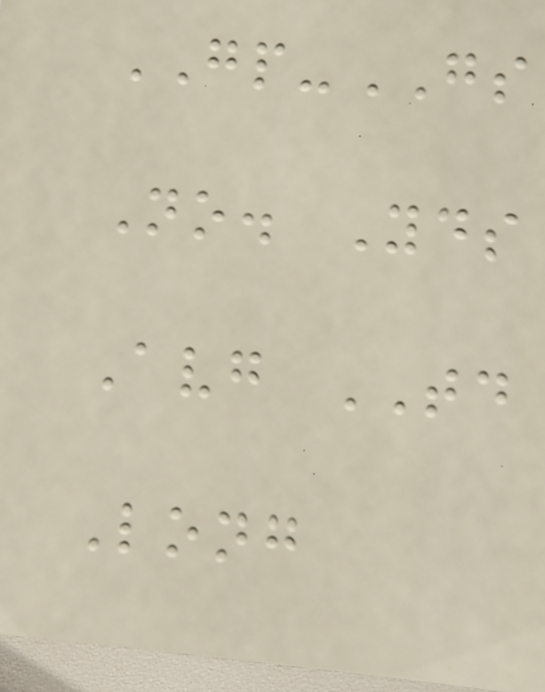GP-GS
No. Yds
Avg TD
Long
